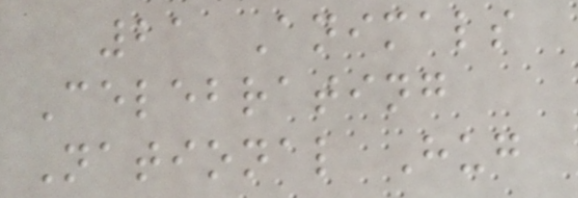21 Animals
Celebrating
National Hug
